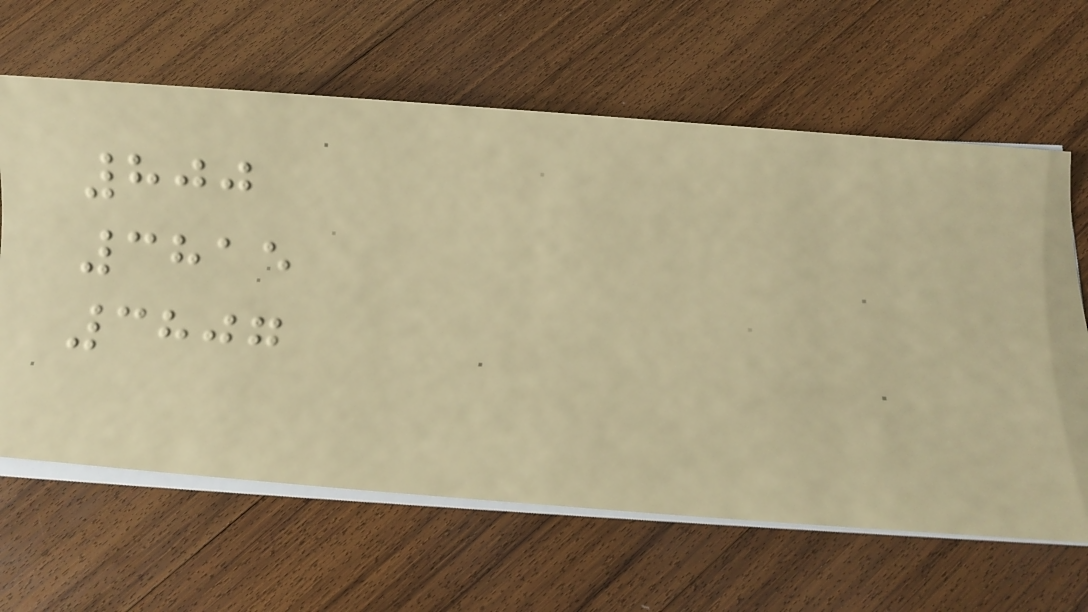800
3815
3807
